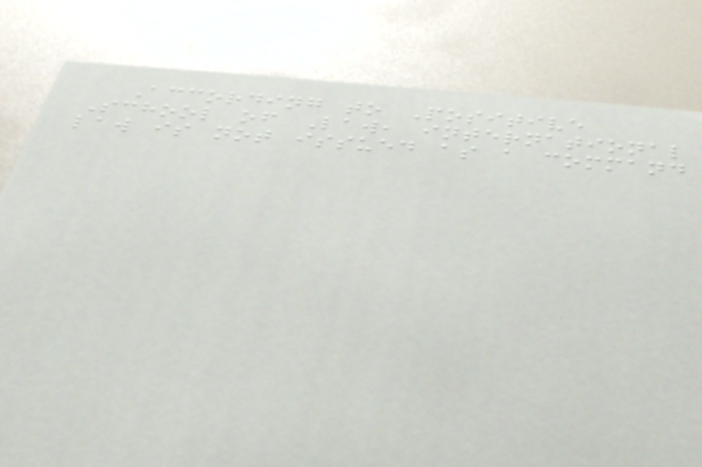According to Positive
School of Law, international
law is not issued as a command
